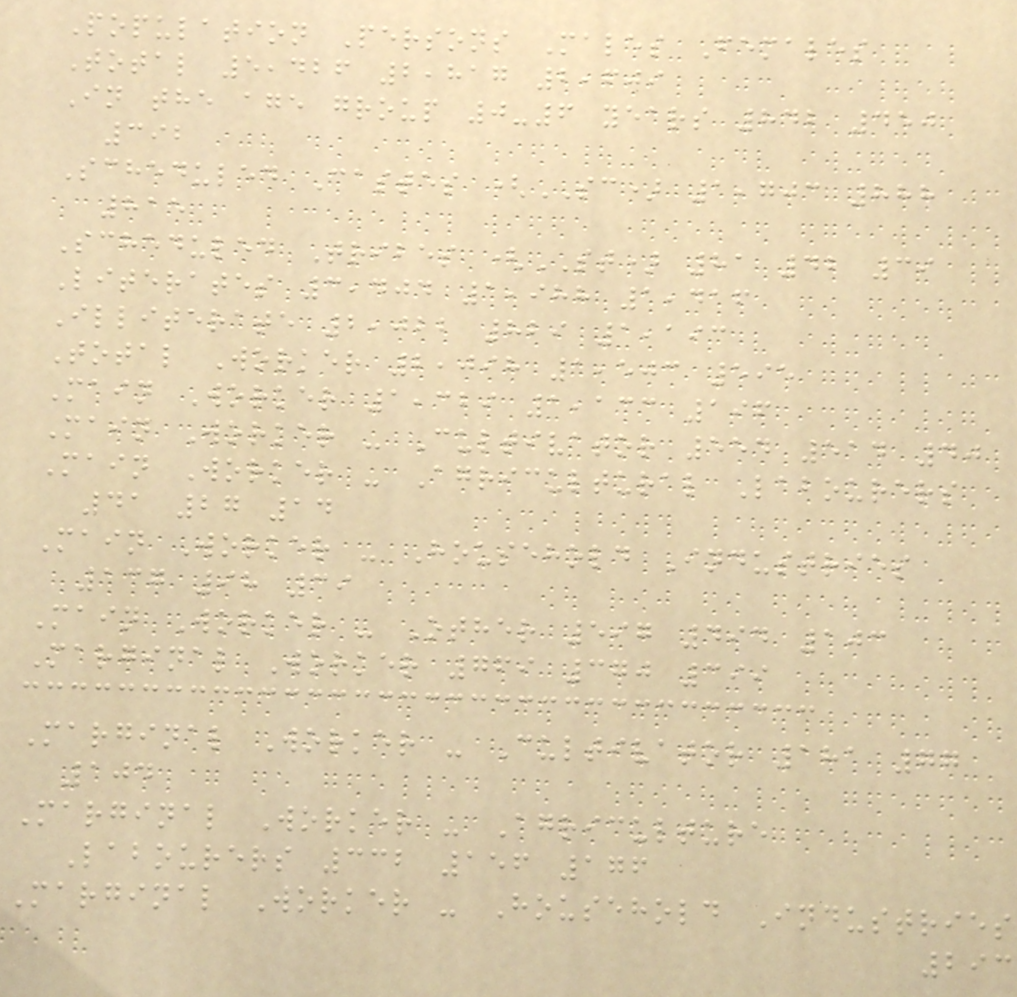Population Persons Males Females
Total 5,426 2,817 2,609
In the age group 0-6 years 842 450
392
Scheduled Castes (SC) 1,703 888
815
Scheduled Tribes (ST) 81 42 39
Literates 3,404 1,988 1,416
Illiterate 2,022 829 1,193
Total Worker 2,098 1,503 595
Main Worker 1,329 1,133 196
Main Worker - Cultivator 554 514 40
Main Worker - Agricultural Labourers
41 27 14
Main Worker - Household Industries
137 98 39
Main Worker - Other 597 494 103
Marginal Worker 769 370 399
Marginal Worker - Cultivator 181 77
104
Marginal Worker - Agriculture
Labourers 332 156 176
Marginal Worker - Household Industries
293
